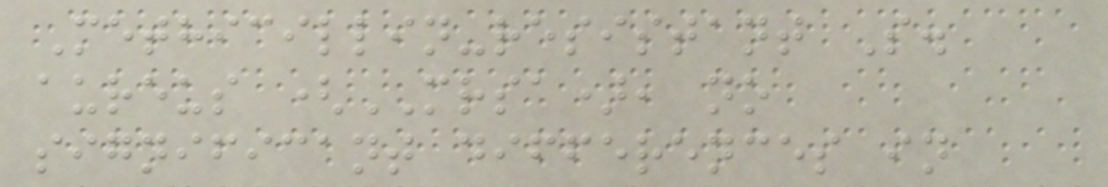Methicillin-resistant S.
aureus (MRSA), no
significant differences in
